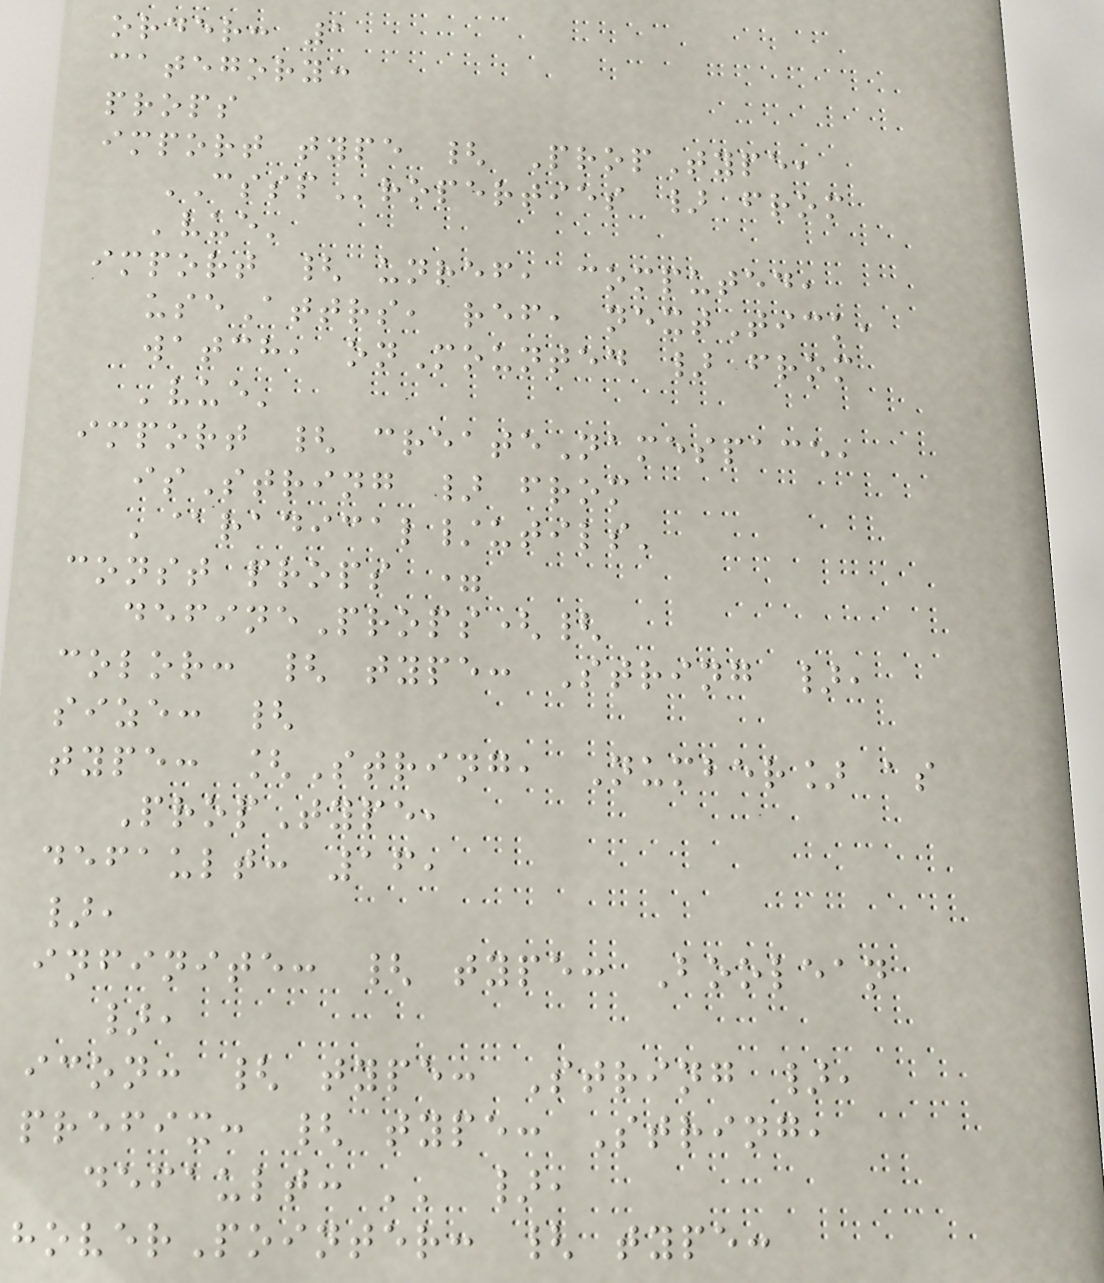order: 1
category:
props
import type { PropType,
CSSProperties } from
'vue'
import { unref, computed,
useAttrs, ref, nextTick,
watch, onMounted } from
'vue'
import { createNamespace,
isString } from
'@radical/utils'
const props =
defineProps({
color: { type: String },
size: {
type: [String, Number] as
PropType,
default: 16,
},
infinite: { type: Boolean
},
icon: { type: String },
prefix: { type: String,
default: '' },
hoverPointer: { type:
